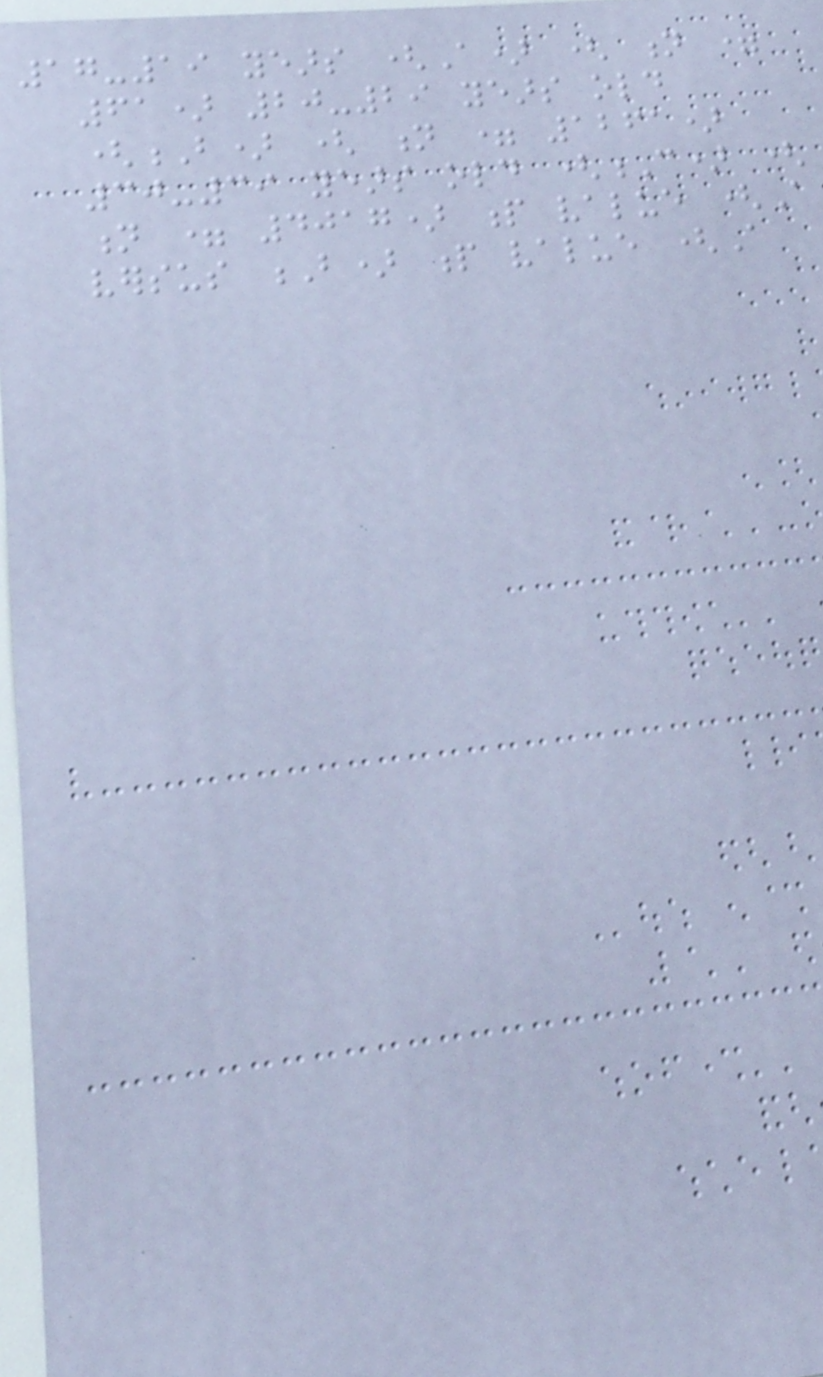17-19 years (A) ( n =
61) 20-29 years old
(B) ( n = 1261)
30-39 years old (C) (
n = 4017) p value (A
versus B) p value (A
